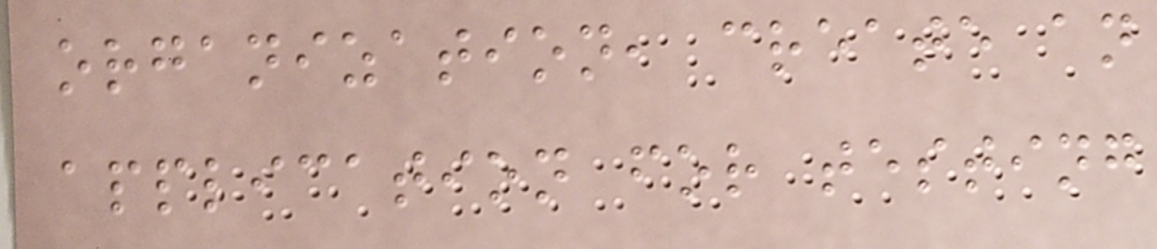organization, create an
application for testing
